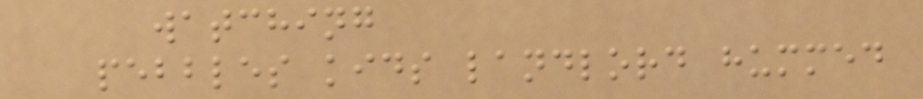watching
pebbles kids landlord hummed
